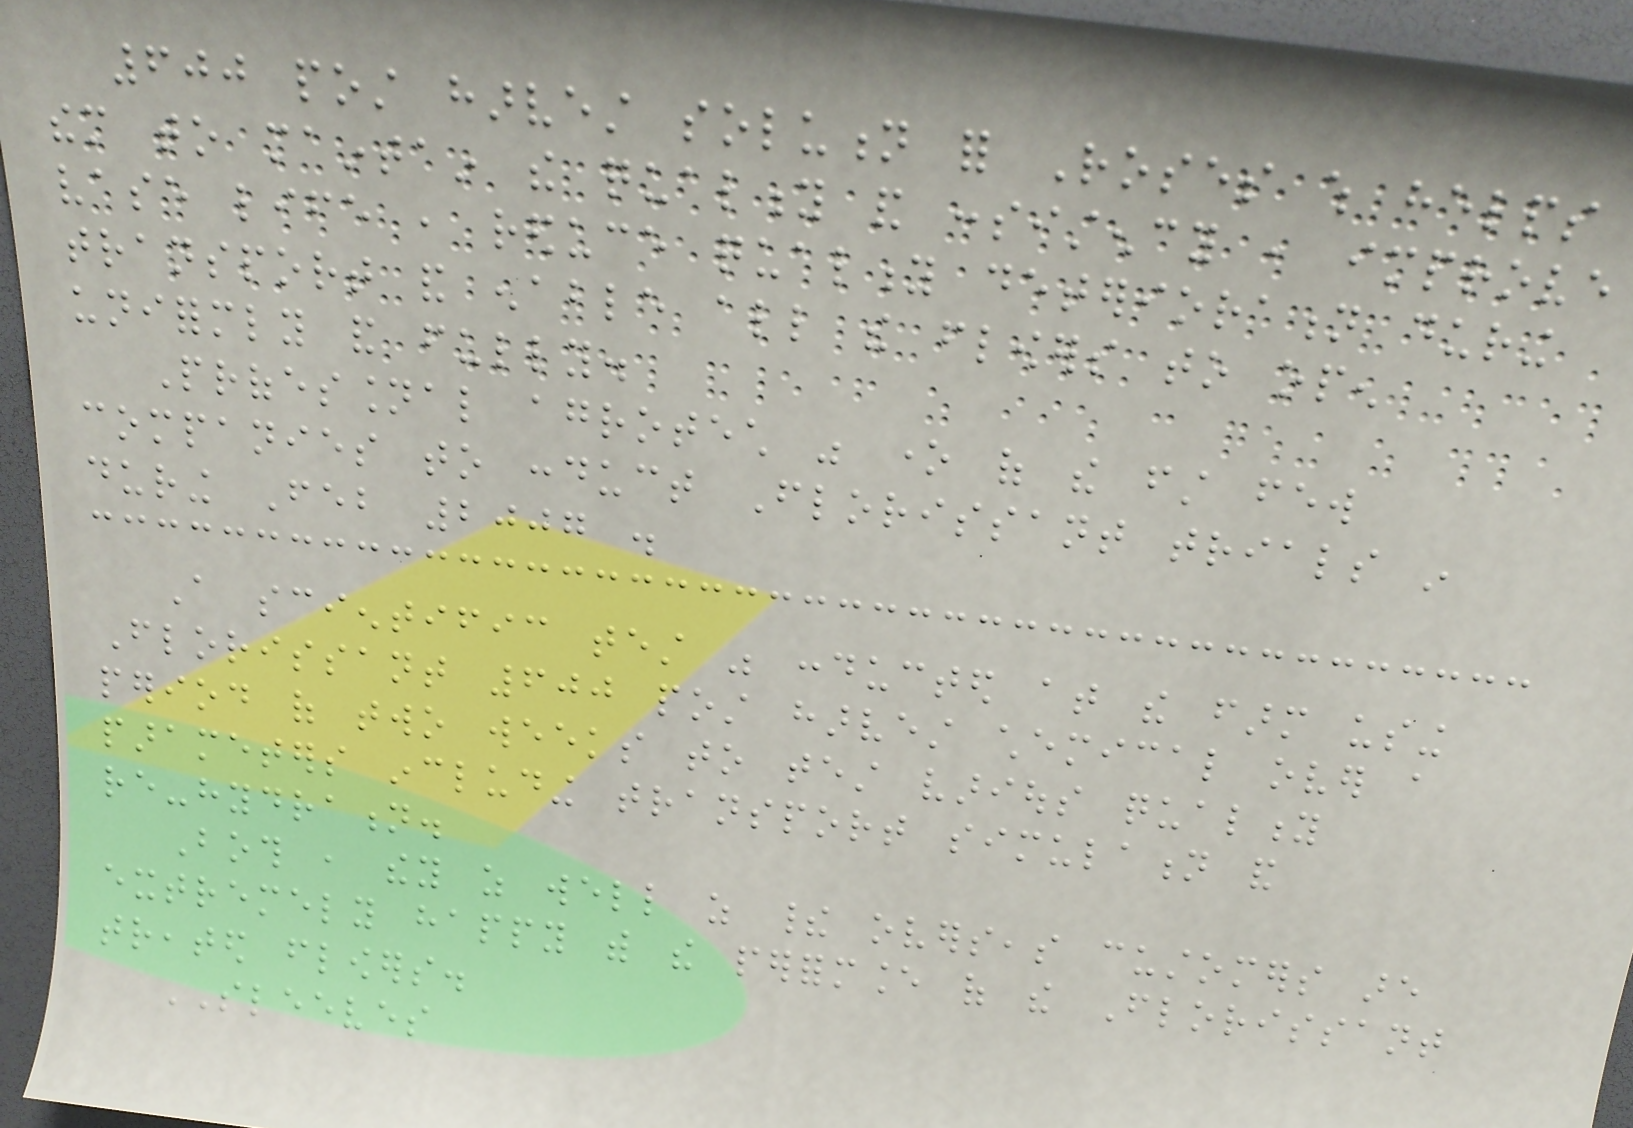600 post harvest solution for Roses which helps
them to maintain the quality and consistency , improve
vase life , reduce quality deterioration during
transport and enable all the flowers to open
uniformly and fully.
Professional agrotech was one of the first few
companies to conduct Florissant trials in
during Feb 2007 .
A scientific test was conducted at the farm using
Florissant 600 post harvest chemical over a
period of two weeks to test various quality
parameters including transport simulation and
re-hydration.
Both , they as well as their overseas customers are
extremely happy with the performance of the Florissant
treated flowers.
SLEEVES
